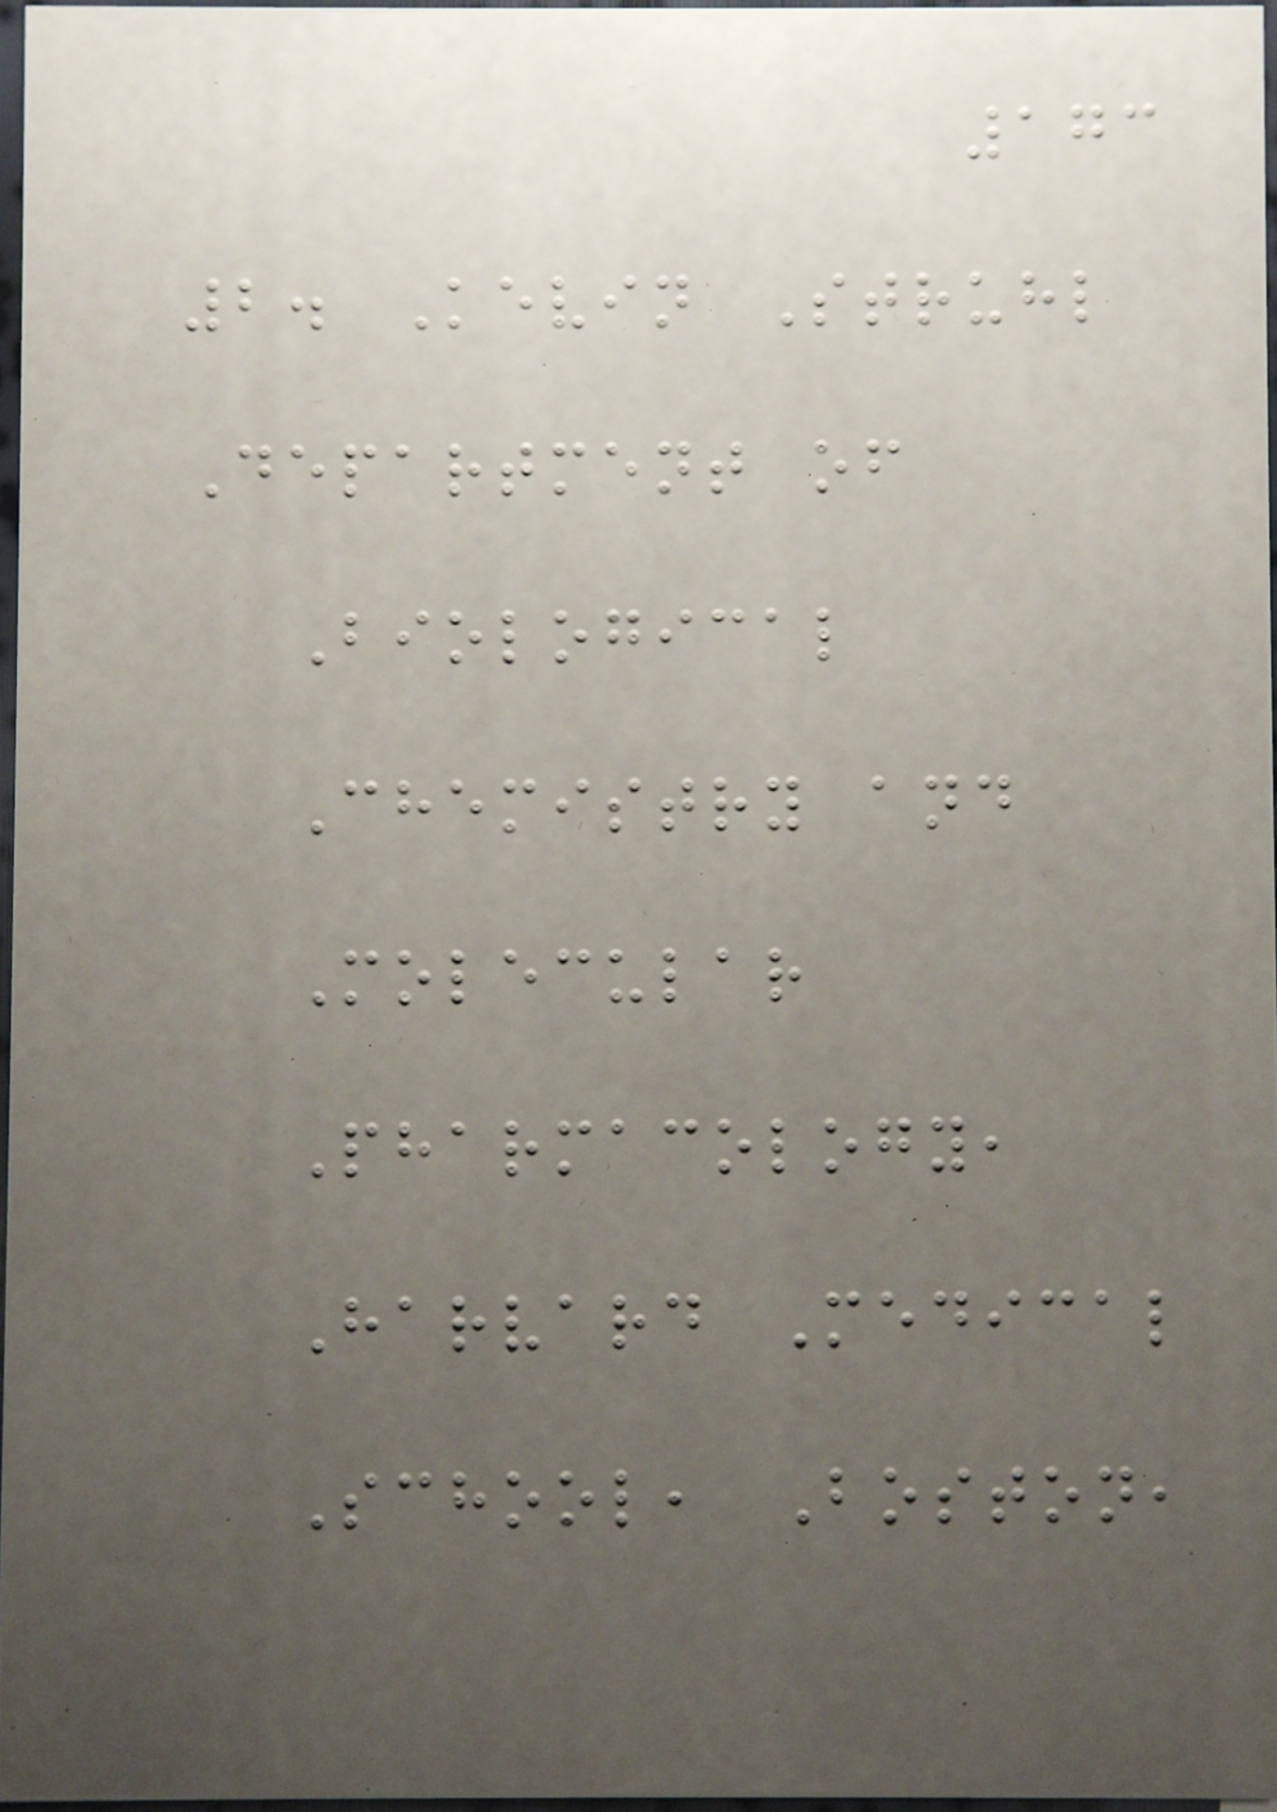173
2. Kevin Struhl
Department of
Biological
Chemistry and
Molecular
Pharmacology,
Harvard Medical
School, Boston,
